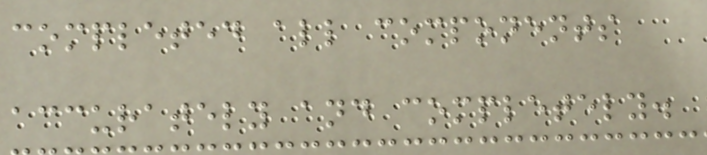completed all components
accurately and completely.
